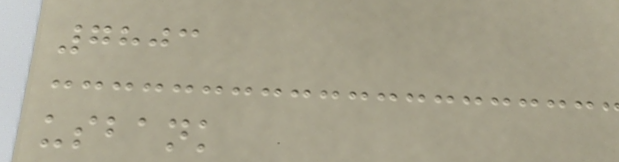7803
usbank
